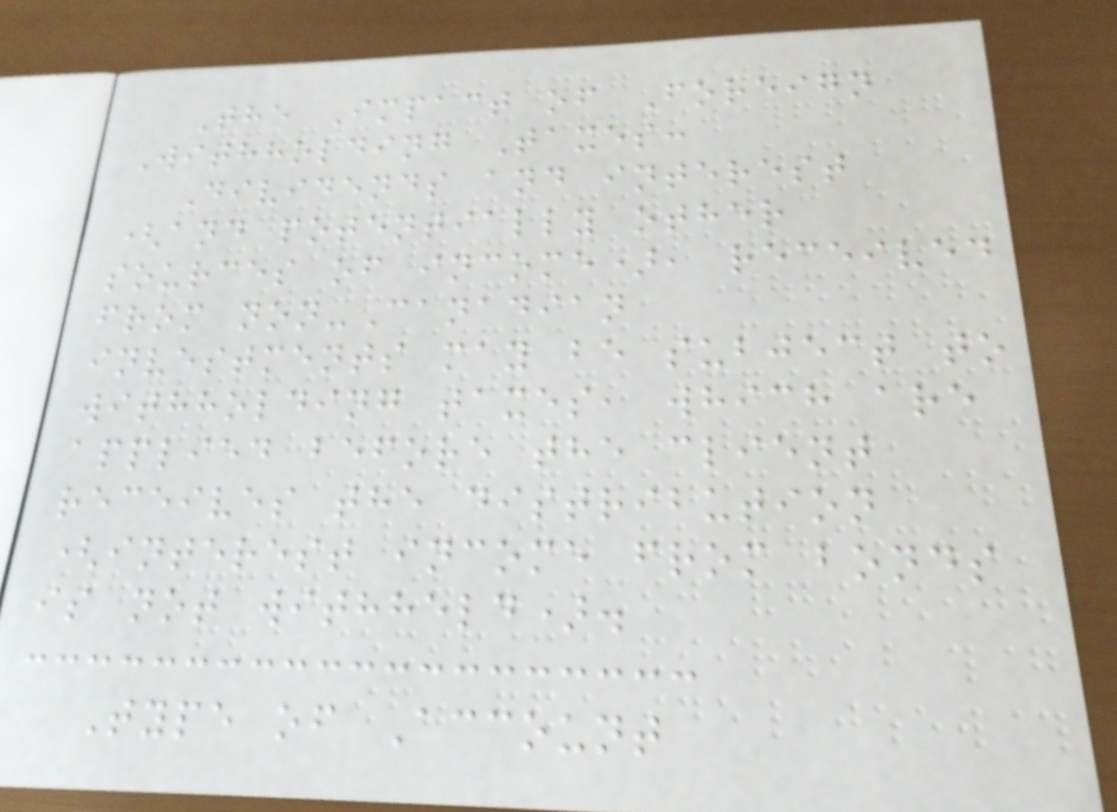The Impact of Foreign
Withholding Taxes:
Dividends and interest
(and potentially other
sources of income), received
from non-Canadian
investments may be subject to
withholding taxes, which are
applied before the client
receives the distribution
(interest income from bonds
is not withheld).
Type of Account
